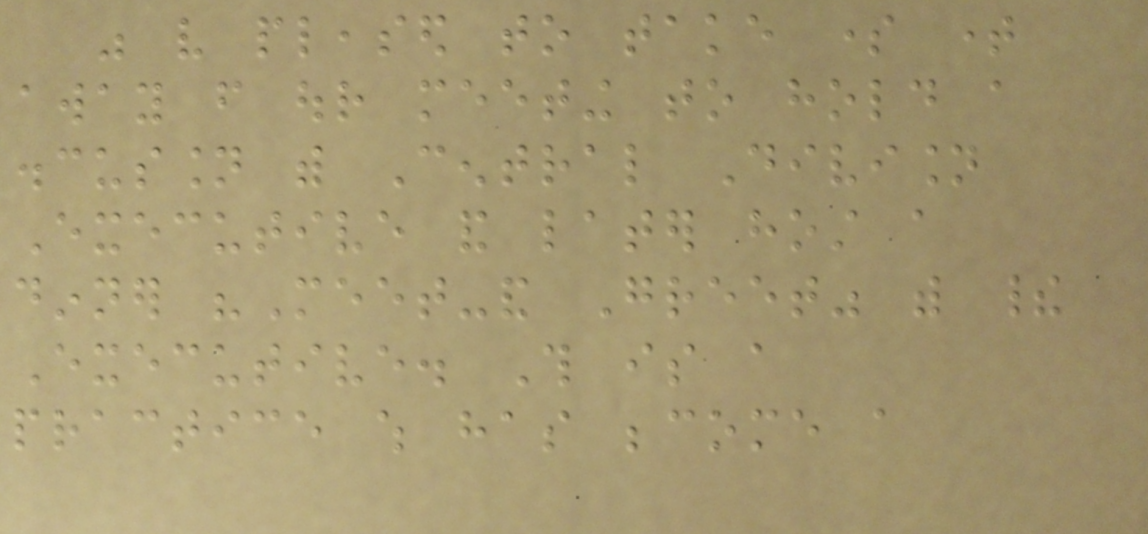was very pleased to take some time
away from our meeting to hold a
discussion with Central Division
Executive and later host a
dinner "Meet-and Greet" with their
Executive. This is a
practice which has become a
